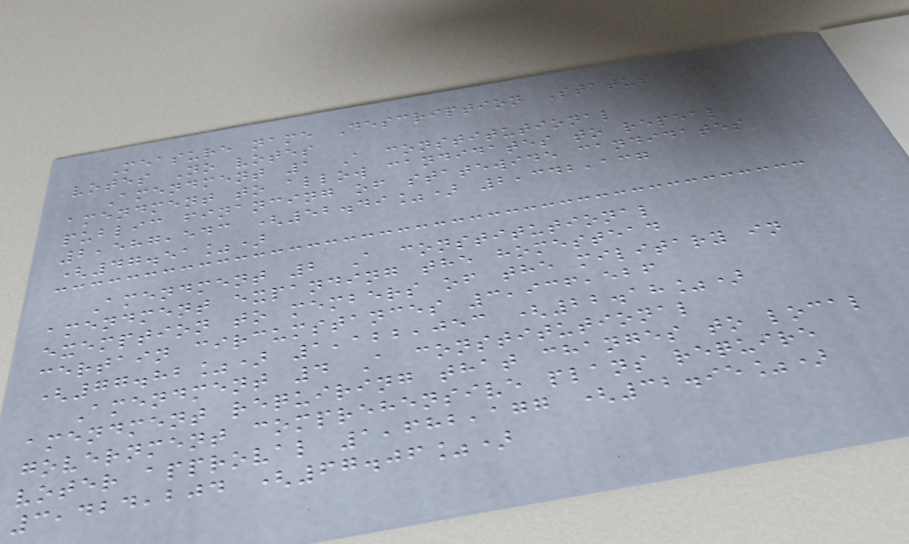Measure name Description Status Yes
votes No votes
Amendment 1 A constitutional
amendment to allow candidates to repeal
public financing of statewide candidates
2,587,543 (52.49%) 2,342,137
(47.51%)
Amendment 2 A constitutional
amendment expanding the homestead
exemption to members of the military in
certain circumstances 3,936,526
(77.82%) 1,122,053 (22.18%)
Amendment 4 A constitutional
amendment requiring that changes to local
government comprehensive plans require
voter approval 1,682,177 (32.95%)
3,424,204 (67.06%)
